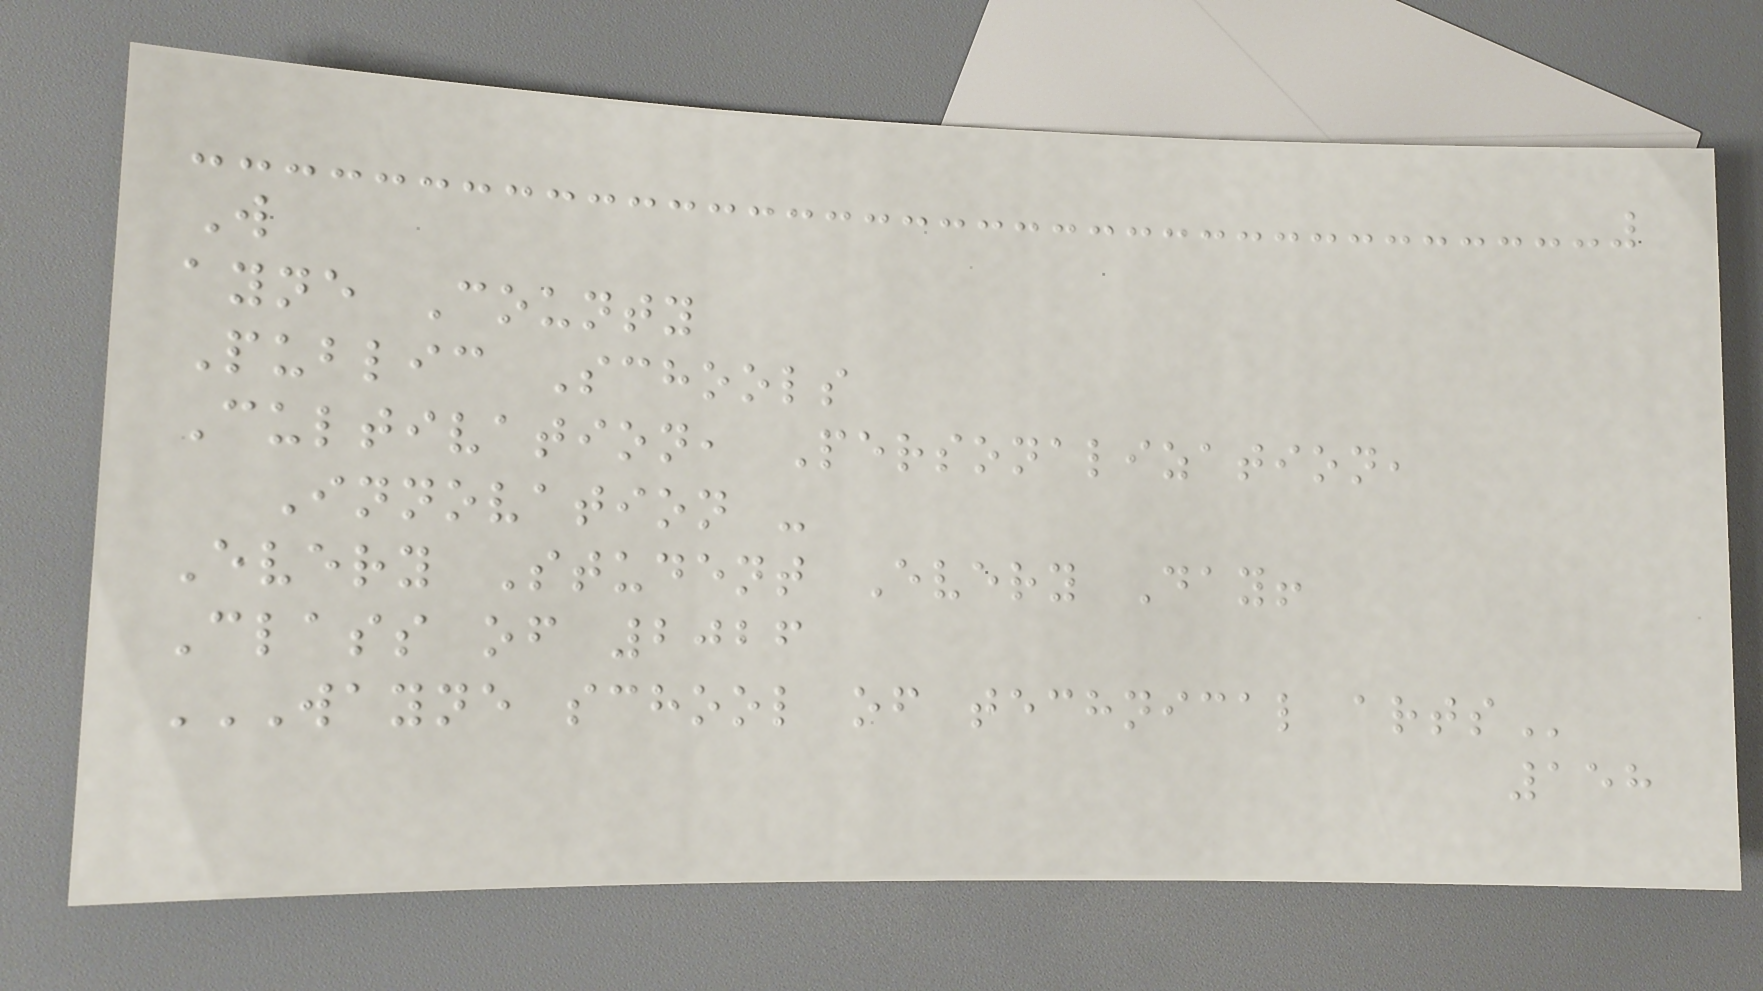W
ayne County
Public Schools
Cultivation, Personalization,
Innovation -
Every Student Every Day!
Class of 2026
WAYNE SCHOOL OF TECHNICAL ARTS
158
